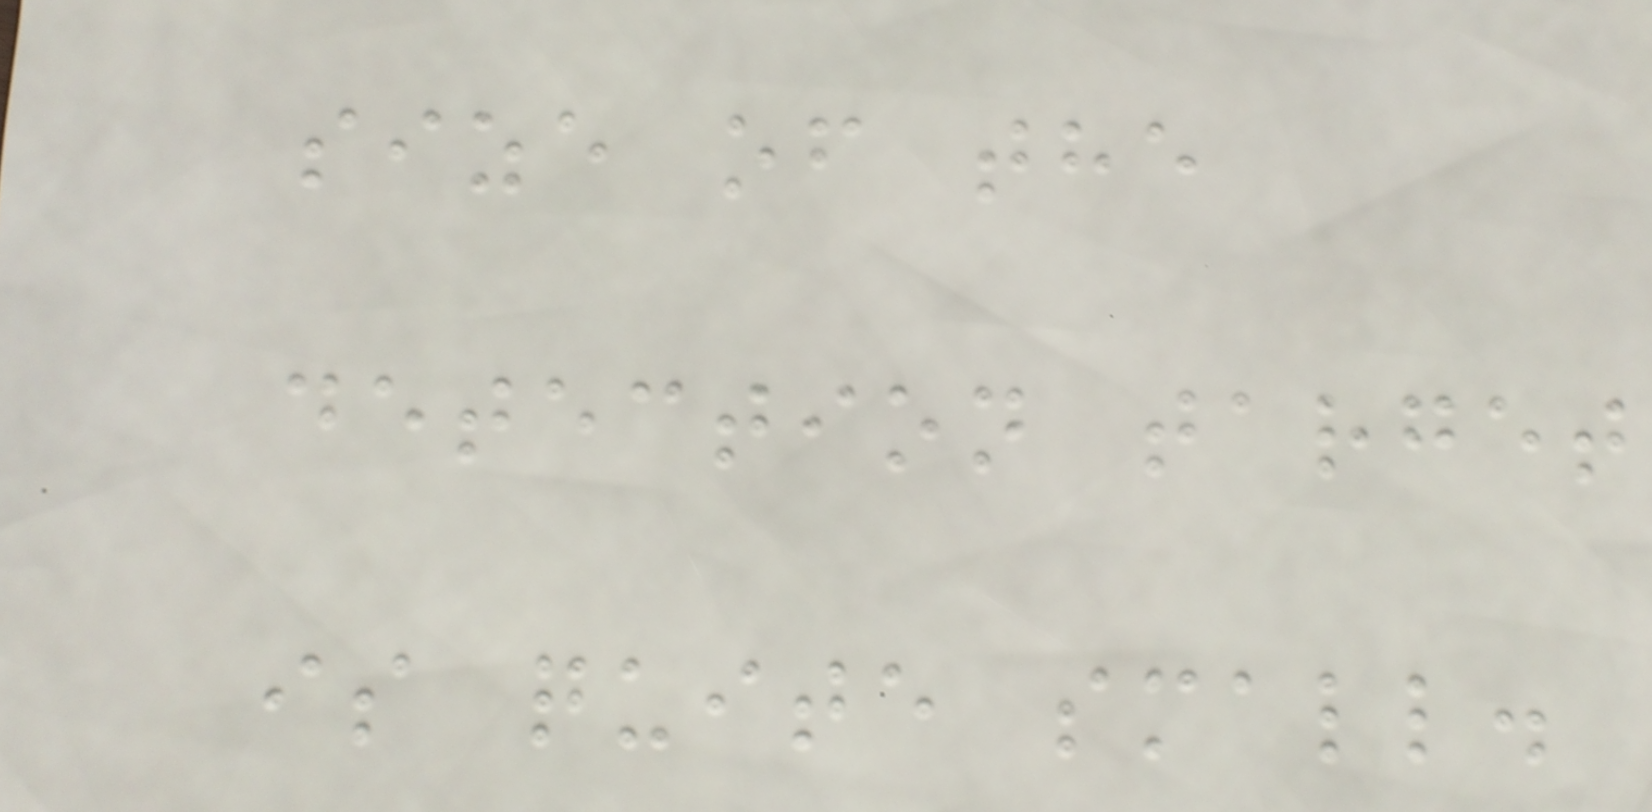size of the
detection target
is quite small.
